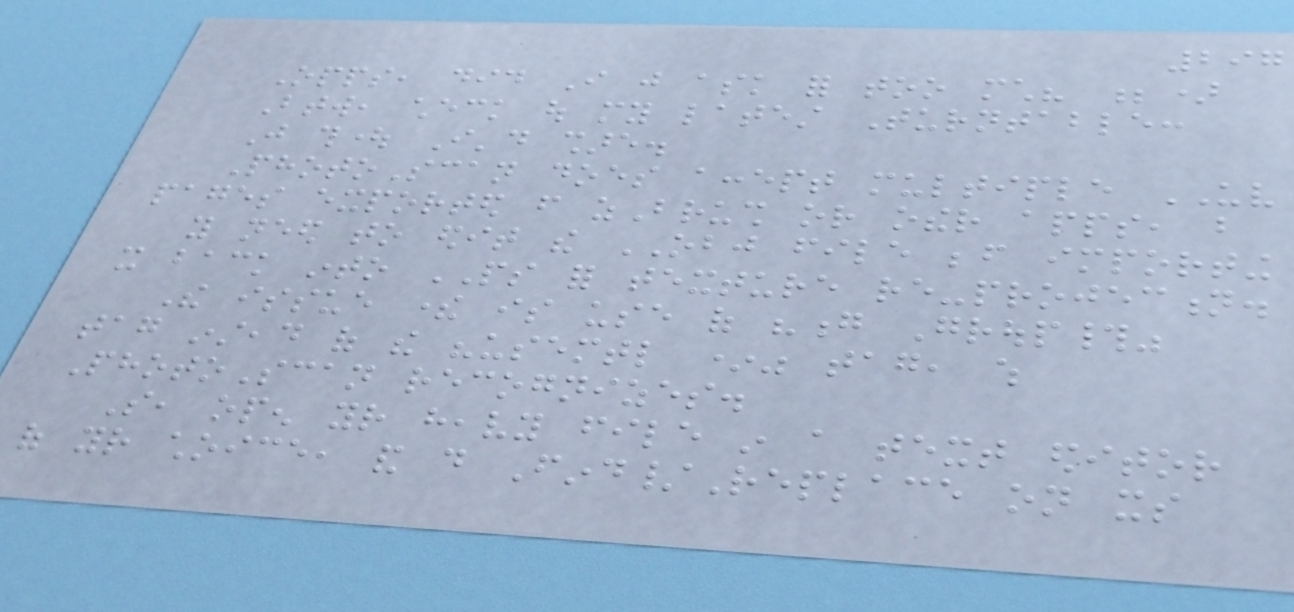297
Opps, did I just ask for too much? ;)
Btw, check out my latest Turntable:
Just thought I'd share.
PhotoScan does accept multiple UV
pages exported from zBrush or other apps, but
you need to edit the OBJ file before importing
it back into PS for texture re-projection.
The issue there is use of "g Group#"
tag instead of the "usemtl *" tag, which
PhotoScan recognizes.
So, open your heavy file in a text editor
of your choice, and do Find/Replace on its
